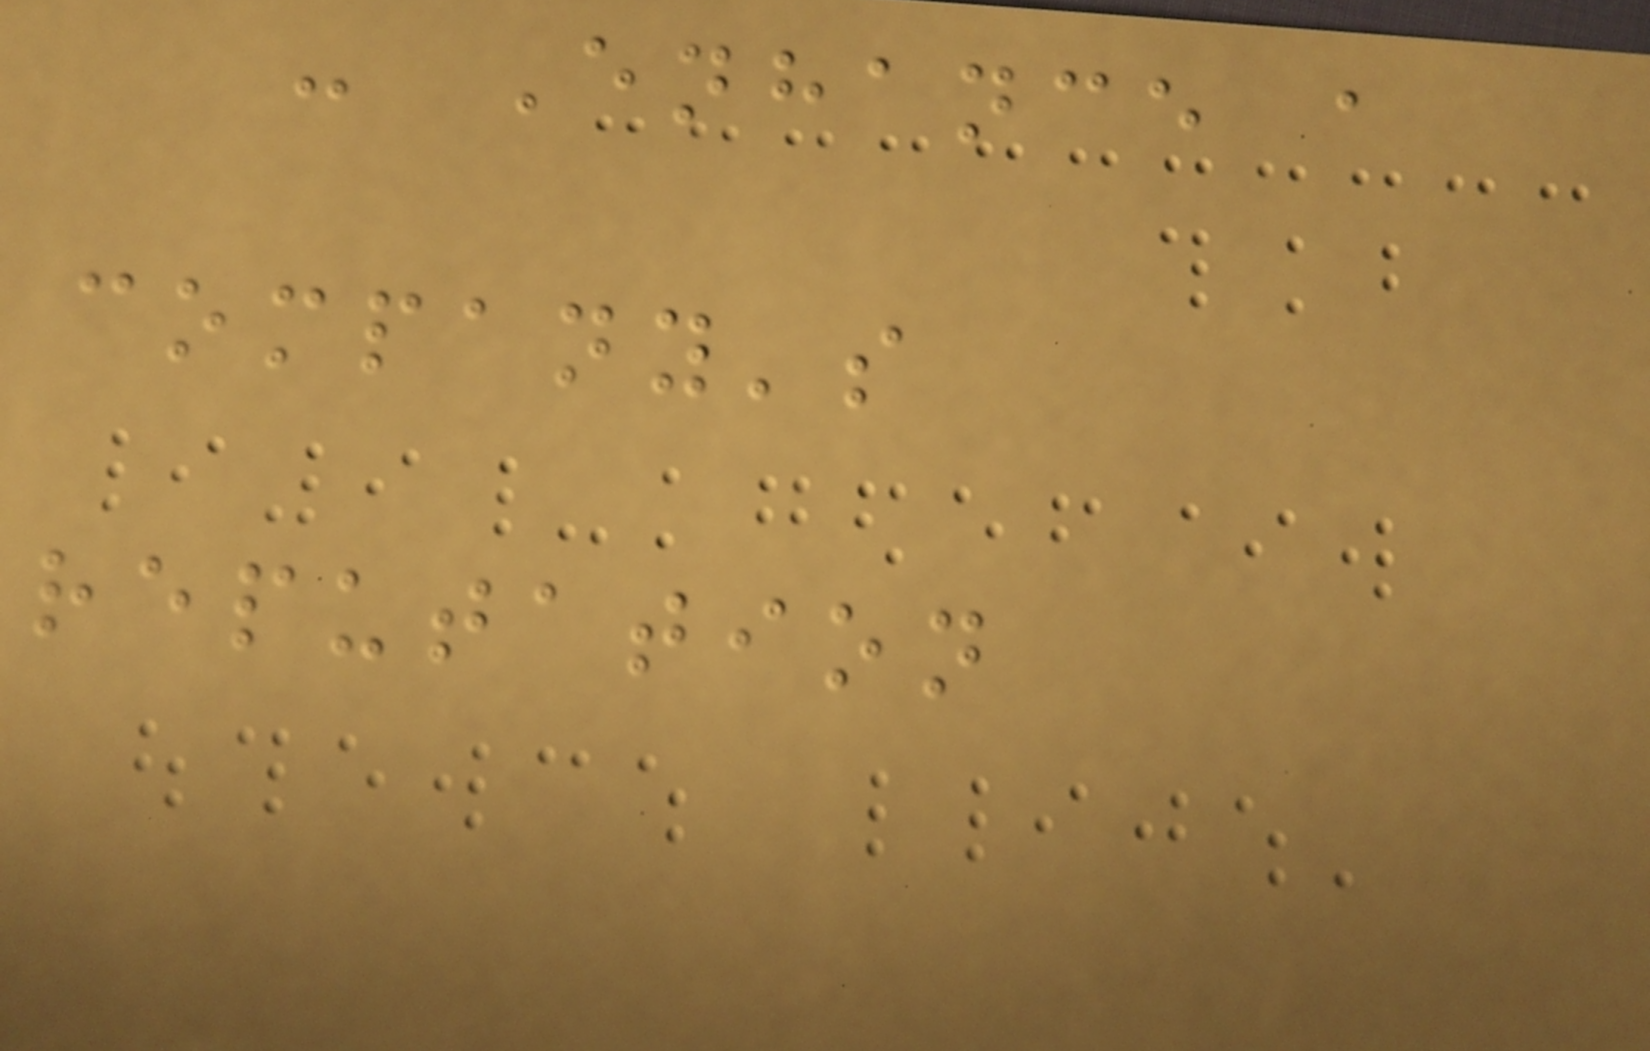- Enhance a
company's
reputation
